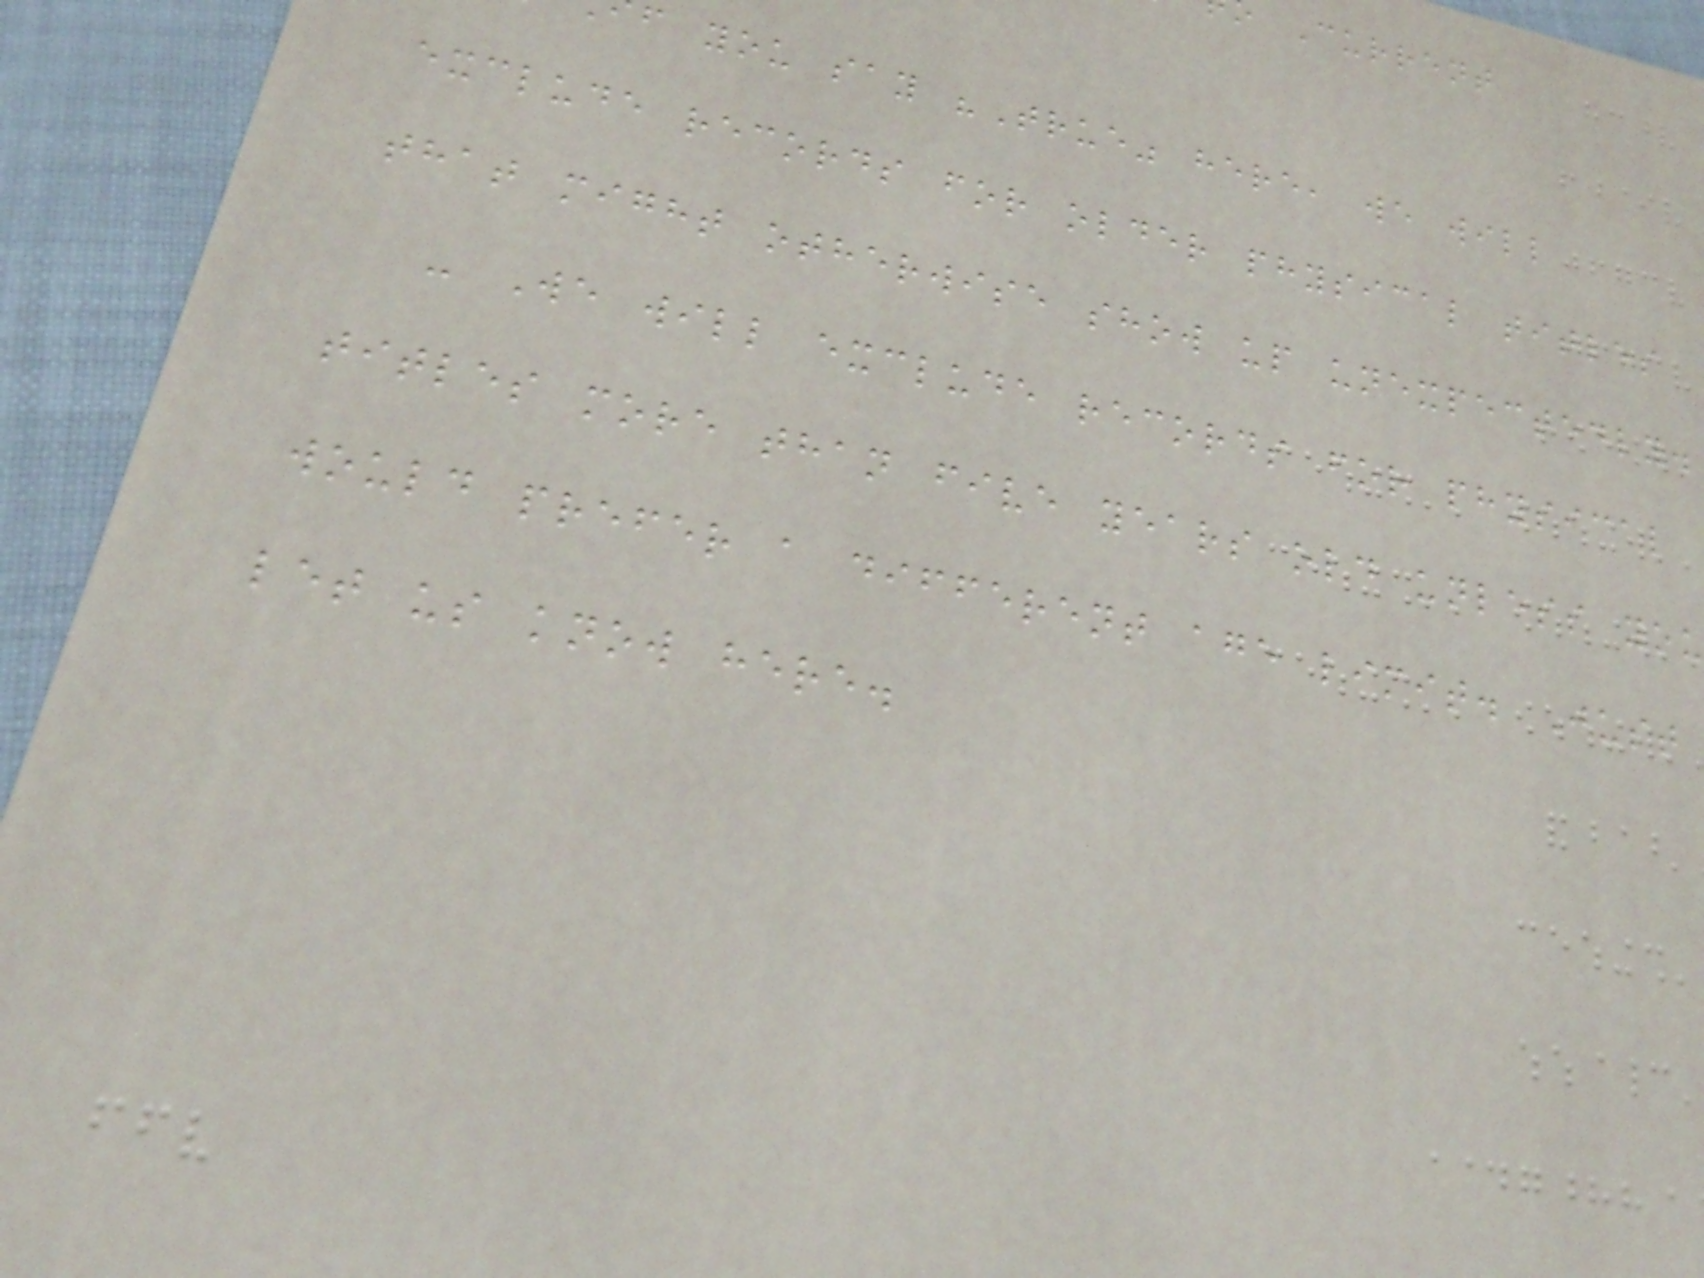f you say "True" here, we will
exclude records for older physical titles
that might otherwise show up unexpectedly.
- We will exclude records for physical
titles more than five years old unless you
would prefer a different age limit. Just
let us know here.
